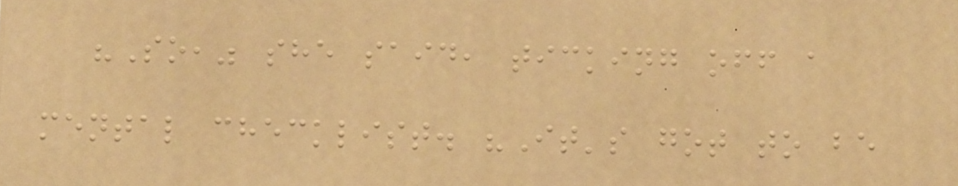"So," she said, ticking off a
mental checklist. "It's got to be
